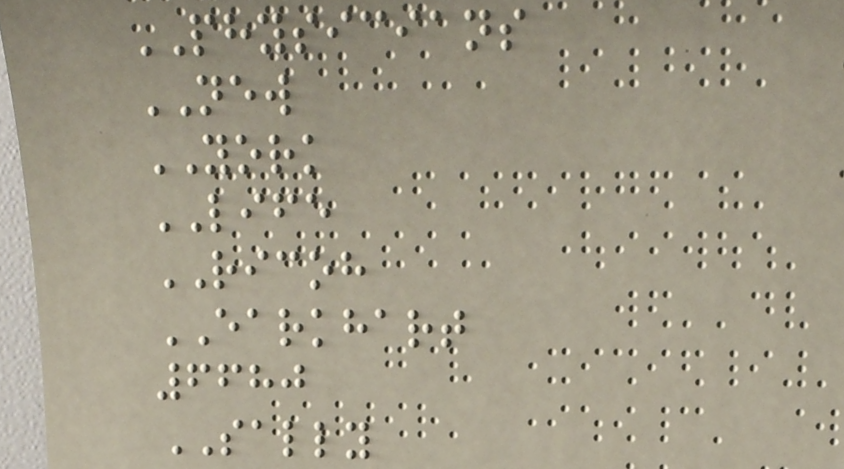PHYSICIANS
NEW
YORK
LIFE
RICOH
EARKHART
6680
SALLY
